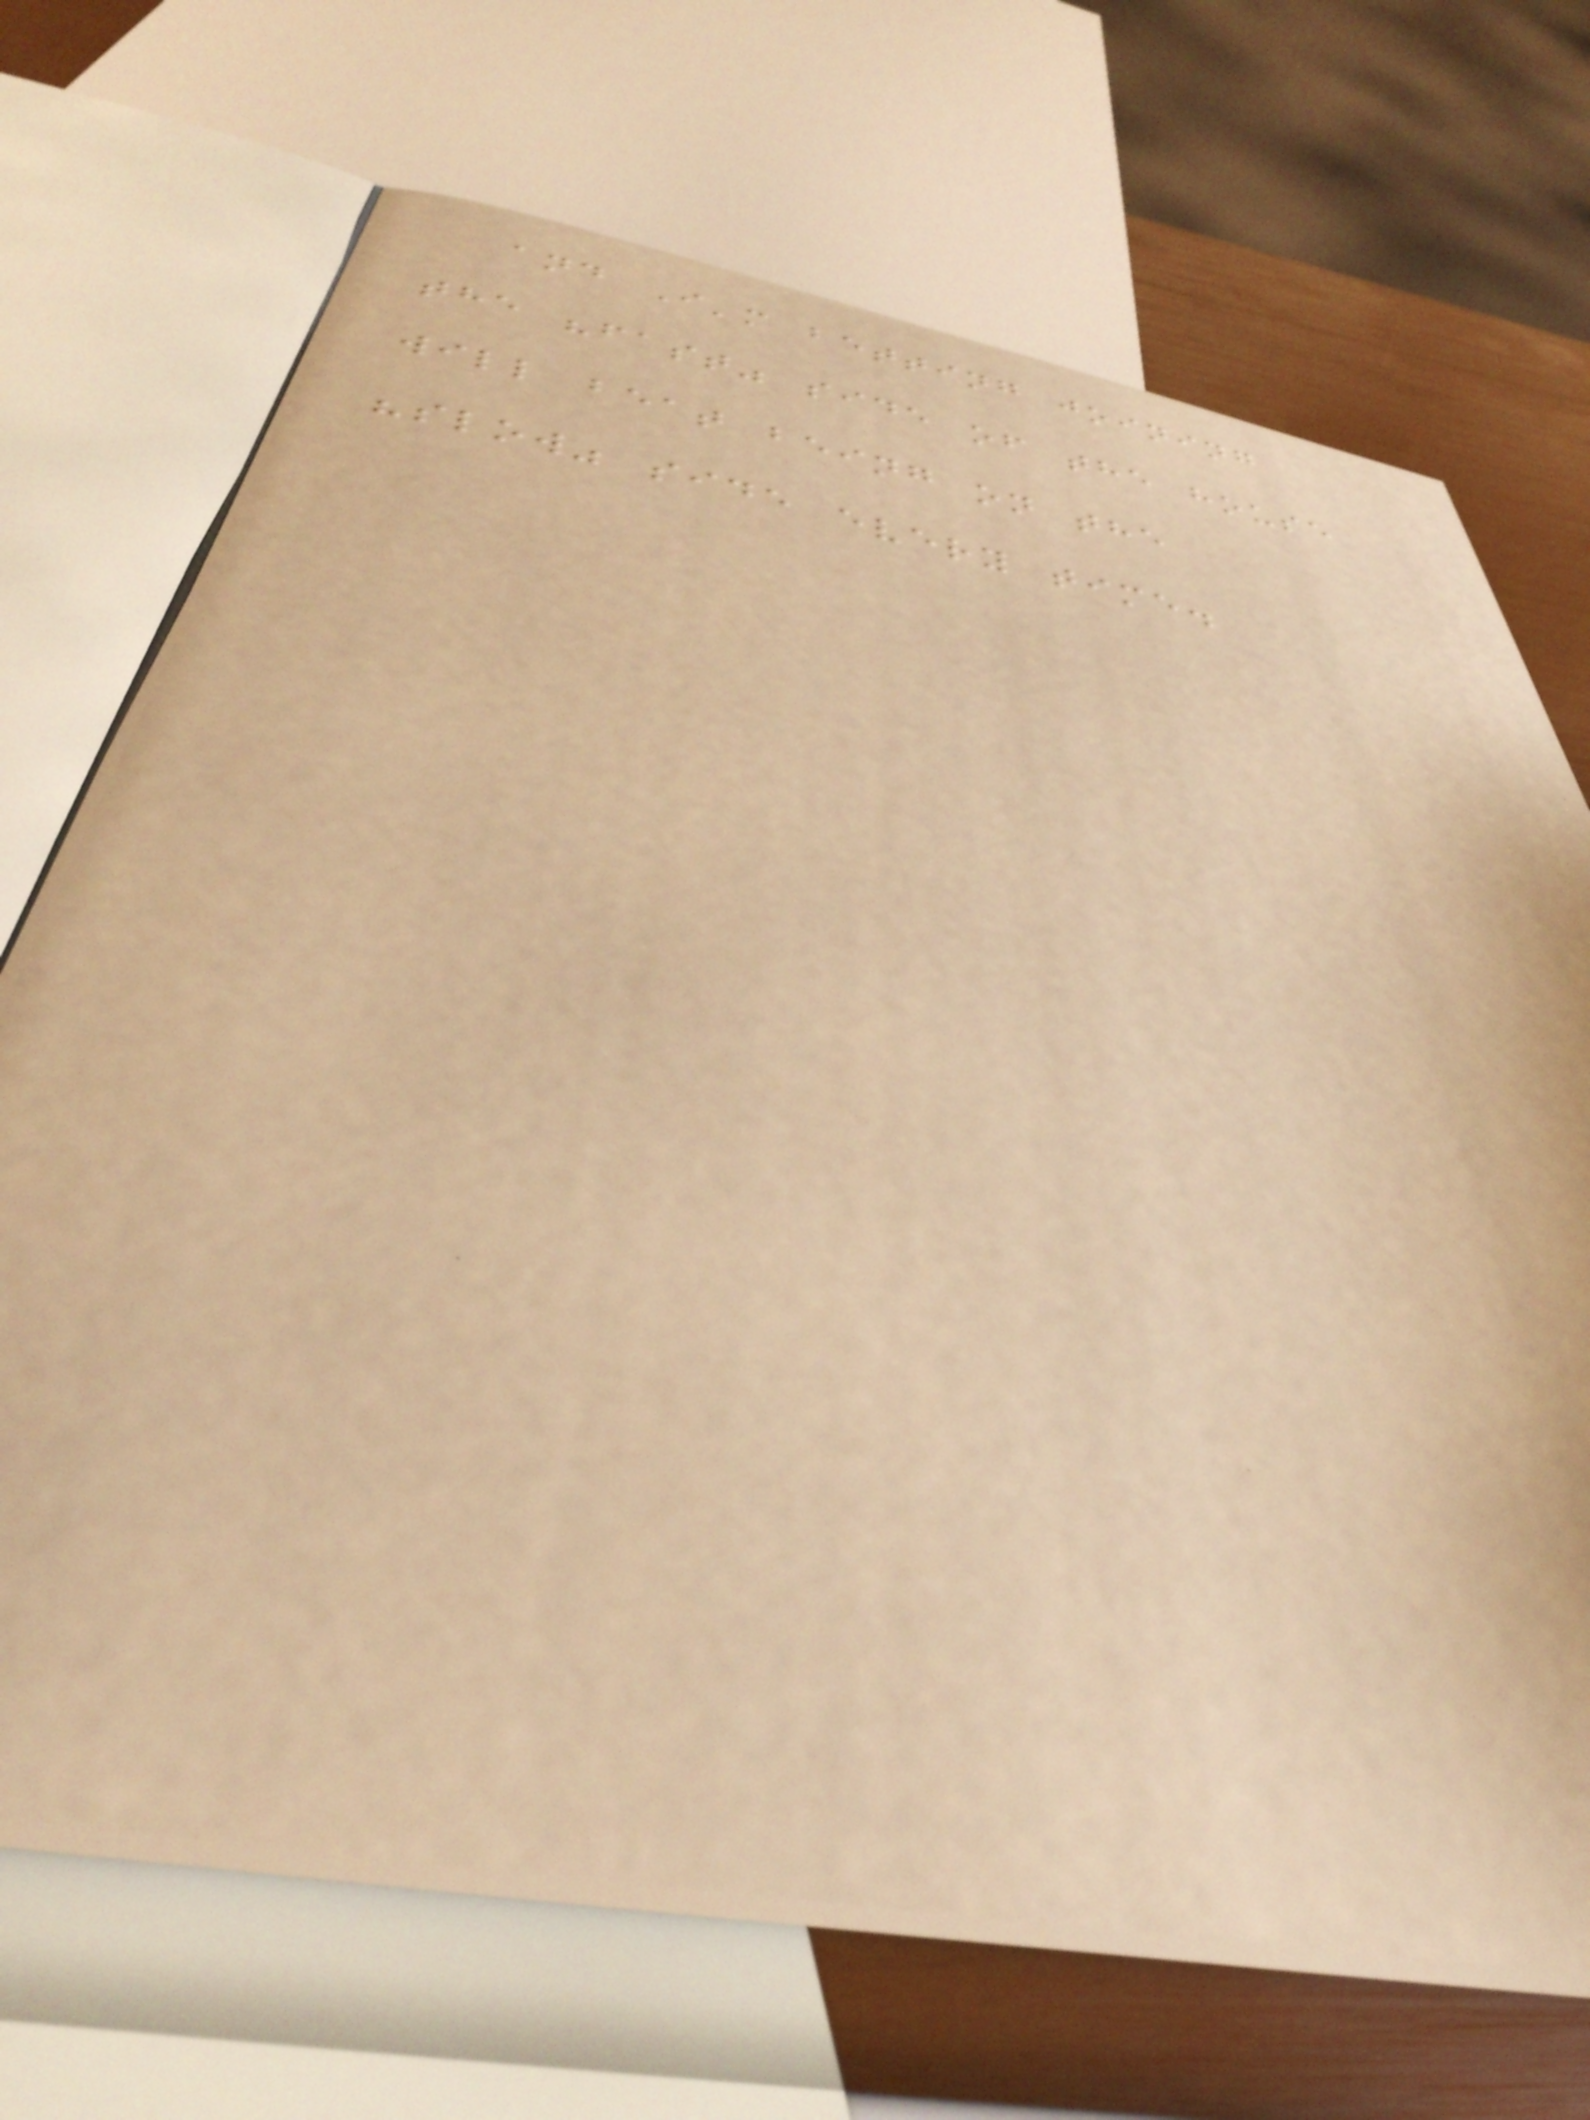and I'm betting joining
the "fast" side of the house
will beat being on the
"slow" side every time.
